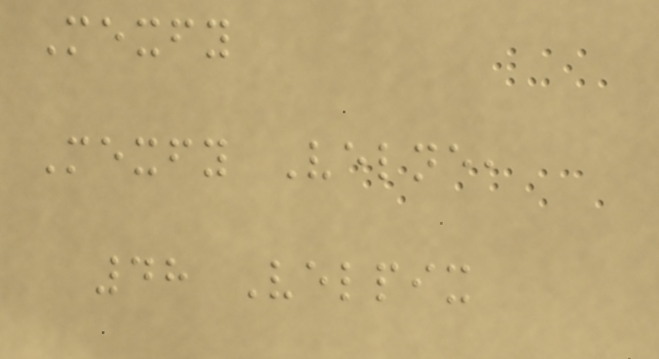Mexfy
Mexfy Velne,
48 Velpix
